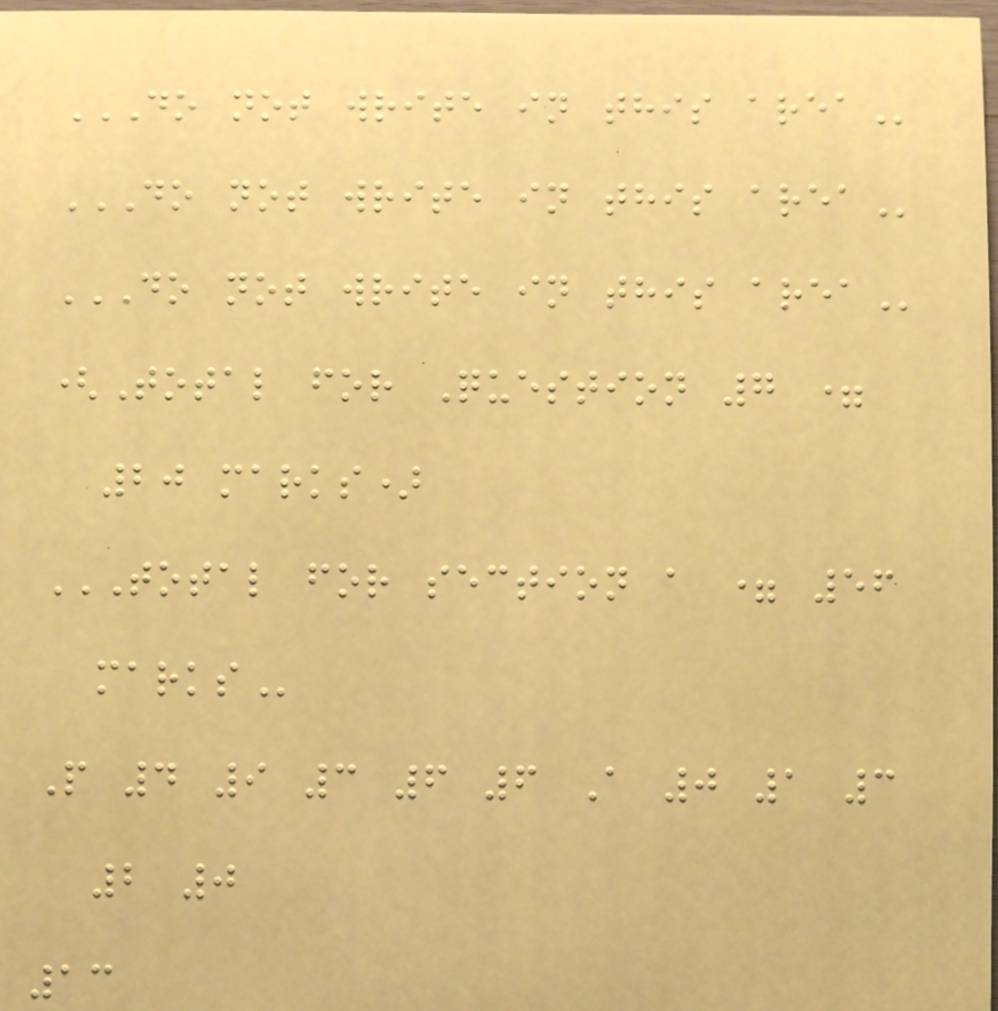DO NOT WRITE IN THIS AREA
DO NOT WRITE IN THIS AREA
DO NOT WRITE IN THIS AREA
(Total for Question 7 =
20 marks)
TOTAL FOR SECTION A = 56
MARKS
P 4 9 3 6 6 A 0 1 3
2 0
13
